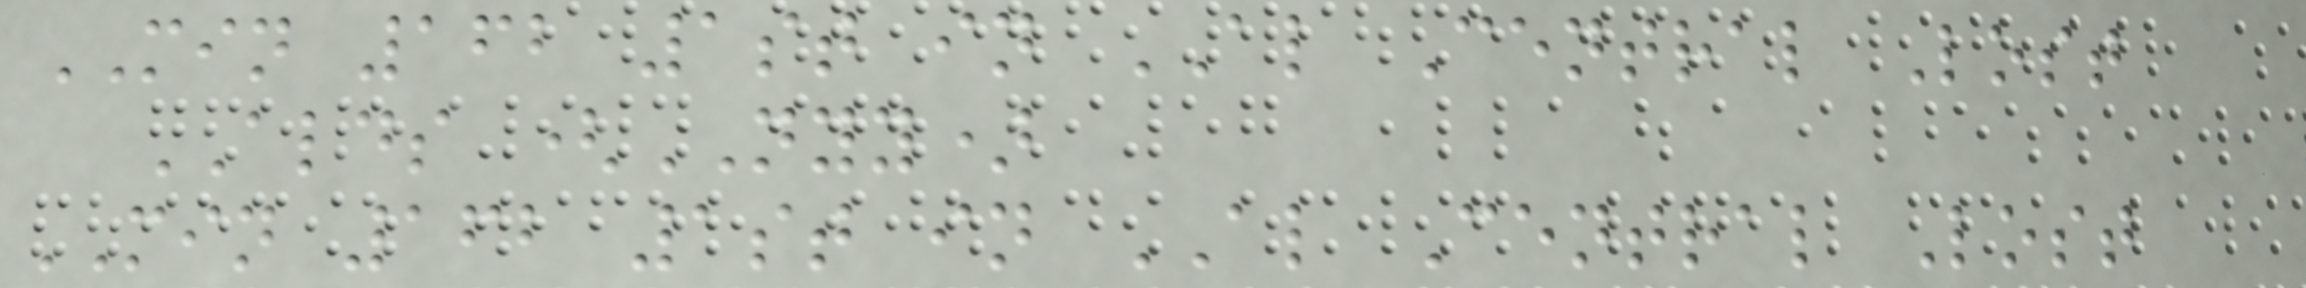MIN 162 1st in AL Central Lost
ALDS (NYY)
MIN 162 1st in AL Central Lost
